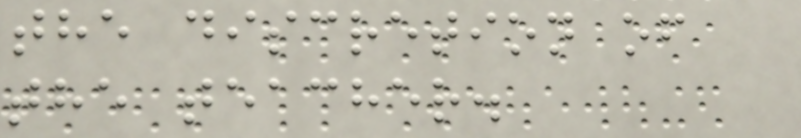the discretion of
the teacher.
